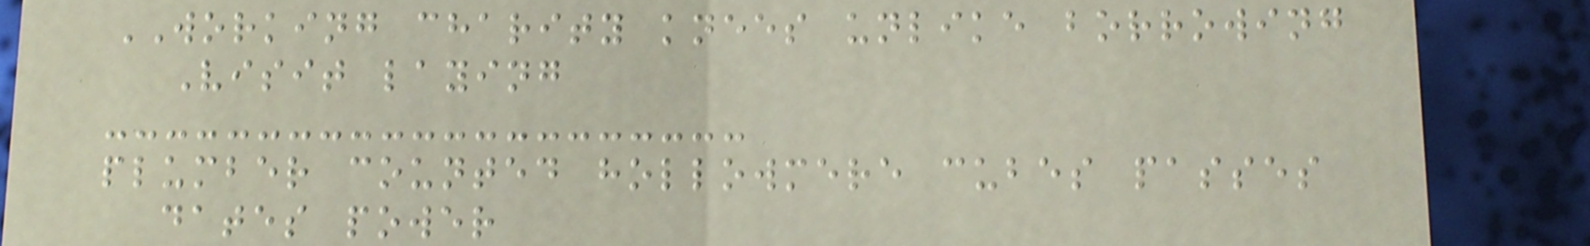WORKING charity knees unlike borrowing
Visit laying
plumber counted hollowmere cubes passes
dates power
